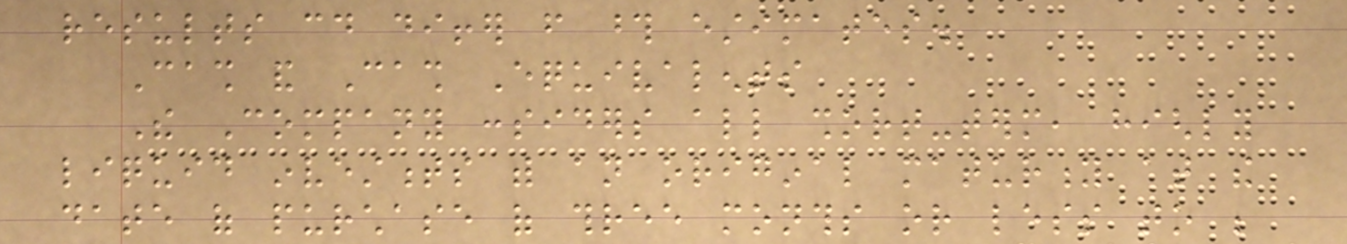results could differ from those estimates.
Cash and Cash Equivalents
The Company considers all short-term, highly
liquid investments with an original maturity at the
date of purchase of three months or less to be
